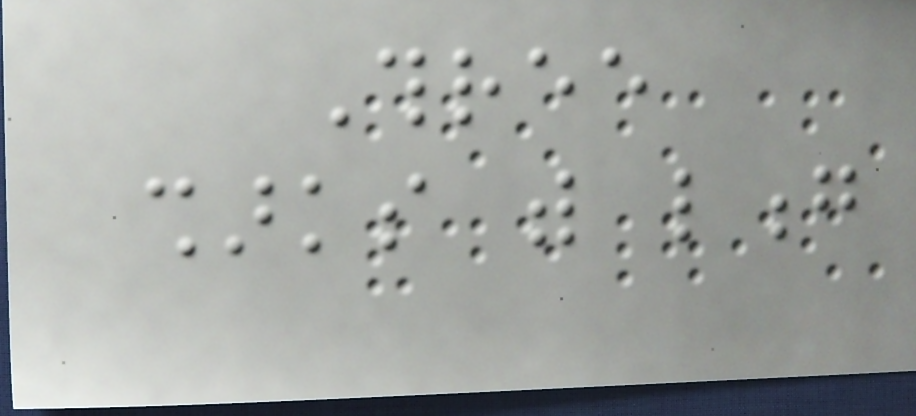Three
sharks with long
